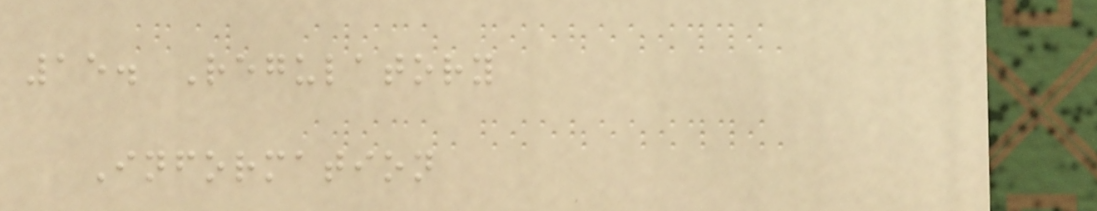15. Regulatory
Information
